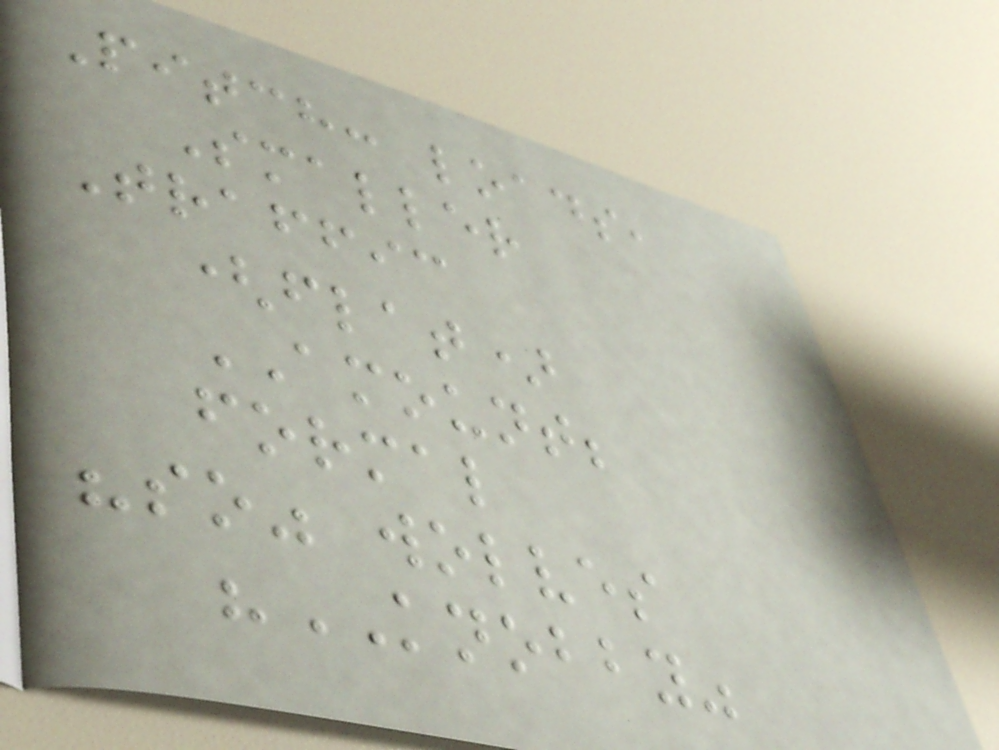Pitch: loads,
Smaller
Traffic
(flat)
AMOUNT;
formal
"so" wolves
"KNOBBY"
